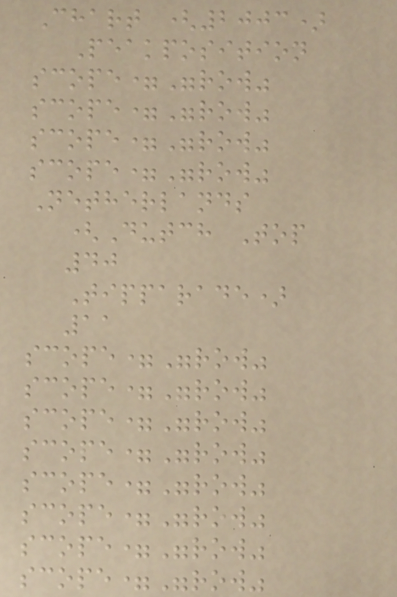Chart (2003)
Peakposition
scope="row"
scope="row"
scope="row"
scope="row"
Netherlands
(Dutch Top
40
Tipparade)
11
scope="row"
scope="row"
scope="row"
scope="row"
scope="row"
scope="row"
scope="row"
scope="row"
